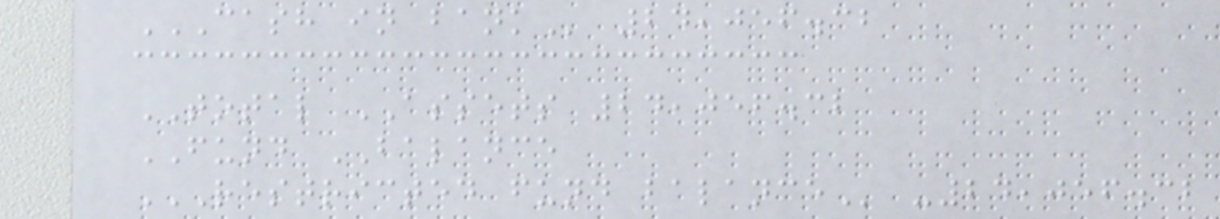CASH IN BANK 24,056.32
TOTAL ASSETS 24,056.32
FUND BALANCE
RESTRICTED FUND BALANCE -24,056.32
